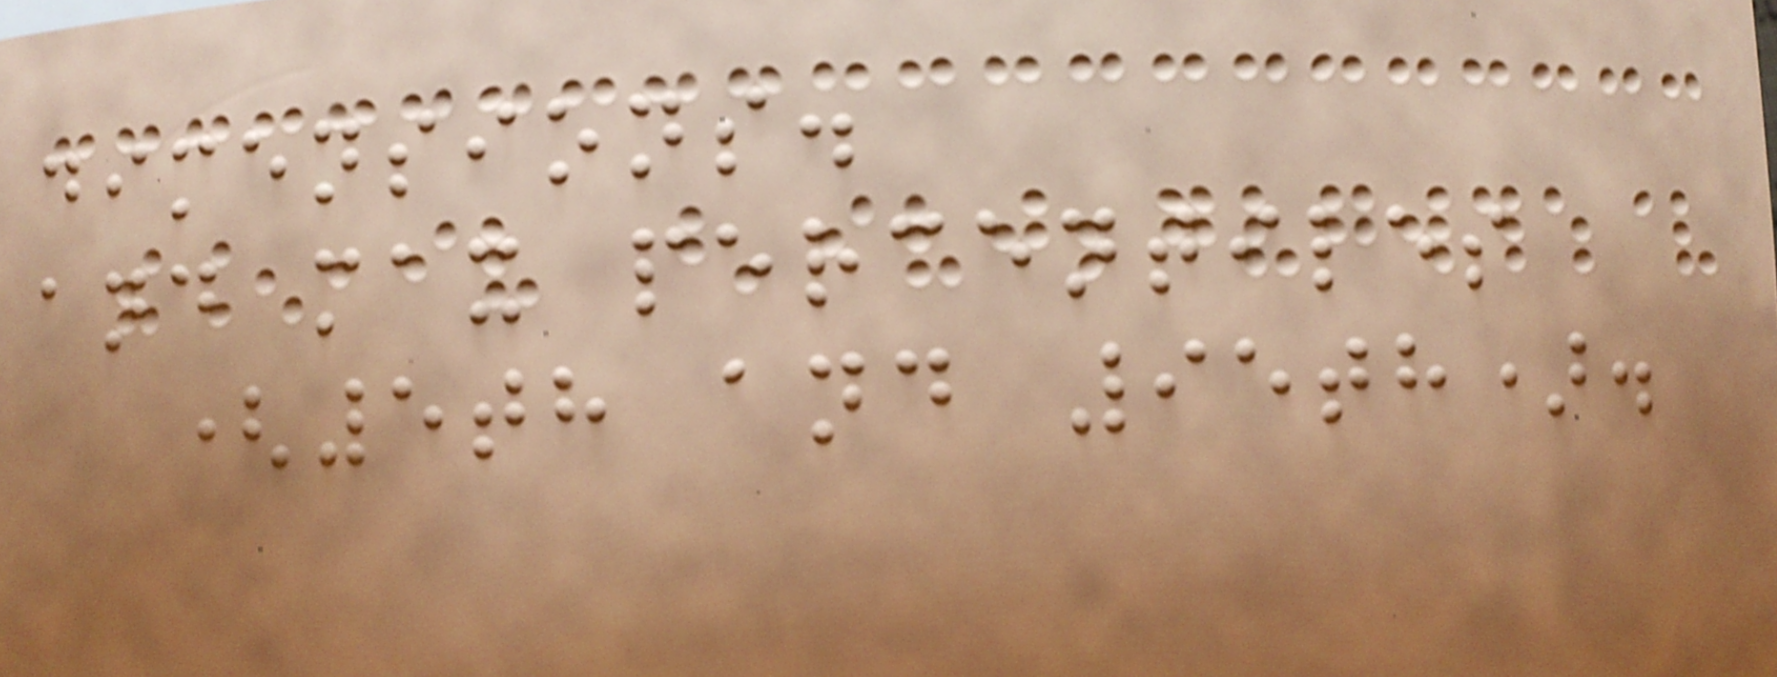dimensions.
and max percentiles
(5th and 95th).
